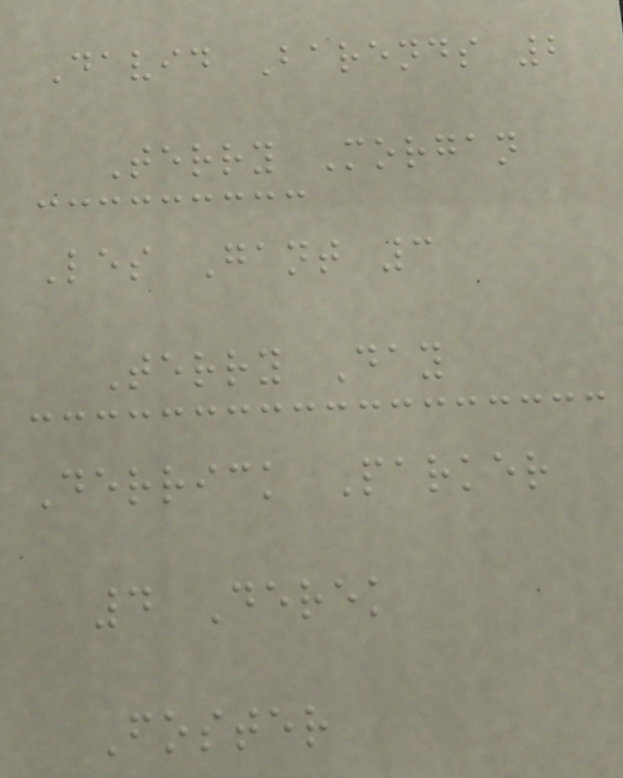David Barends 2
Terry Morgan
Les Gant 3
Terry Day
Derrick Parker
4 Derek
Foster
